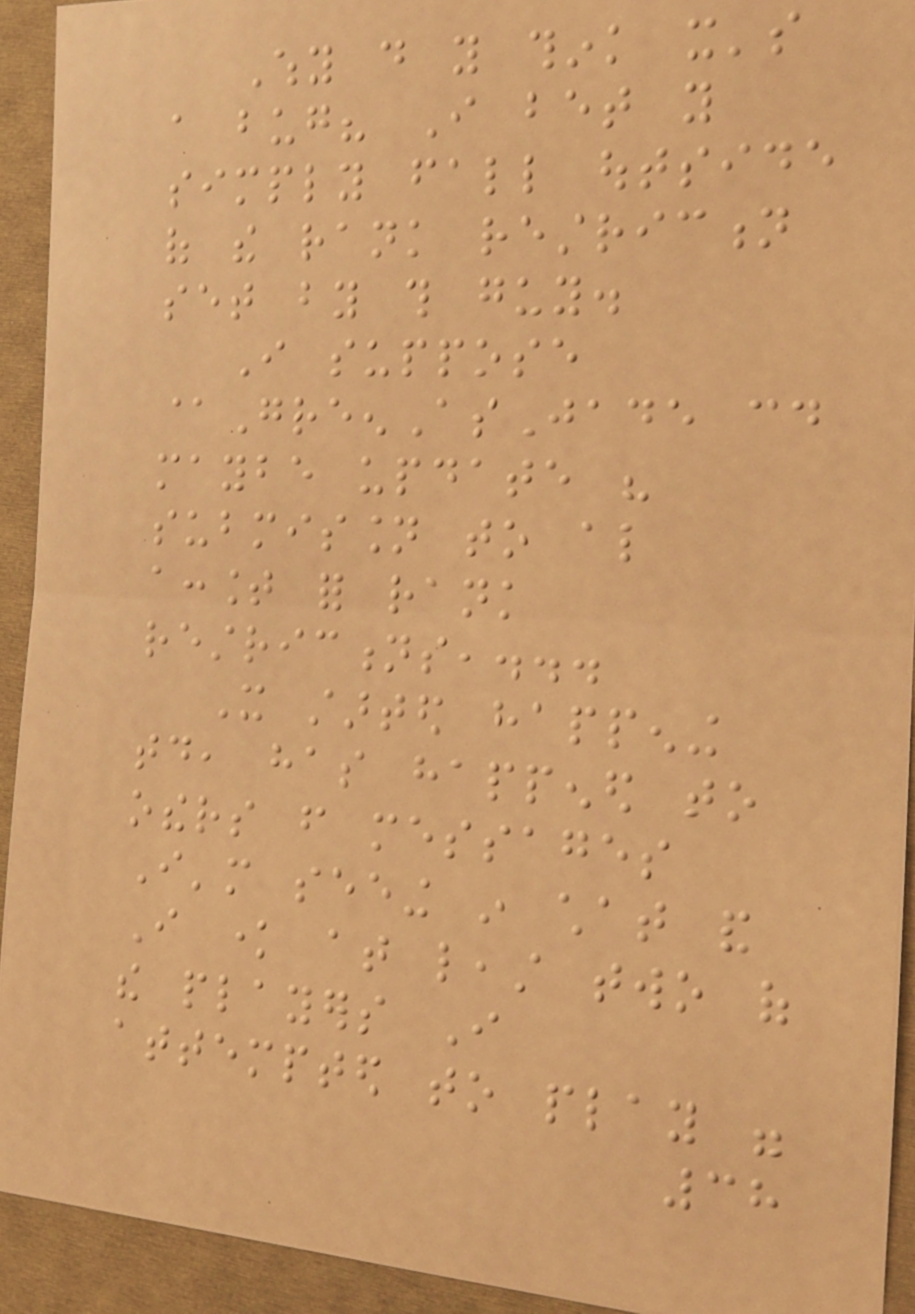Why do you think it's
a bug? I bet you
simply fall outside
of the rank restriction
set by this guy.
I suppose
@GreenAsJade could
maybe update his
submission to also
account for rank
restrictions,...
It started happening
today, has happened to
others from messages
I'm seeing in chat and
I know at least two of
the players I
attempted to play were
38
